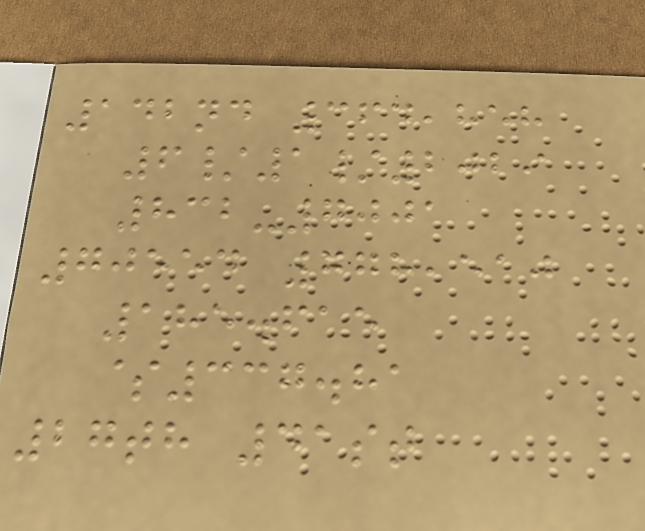142nd 364,858
6/1/2029
832-7001
70554 778,510
185.615
$337.81
27th 41st
